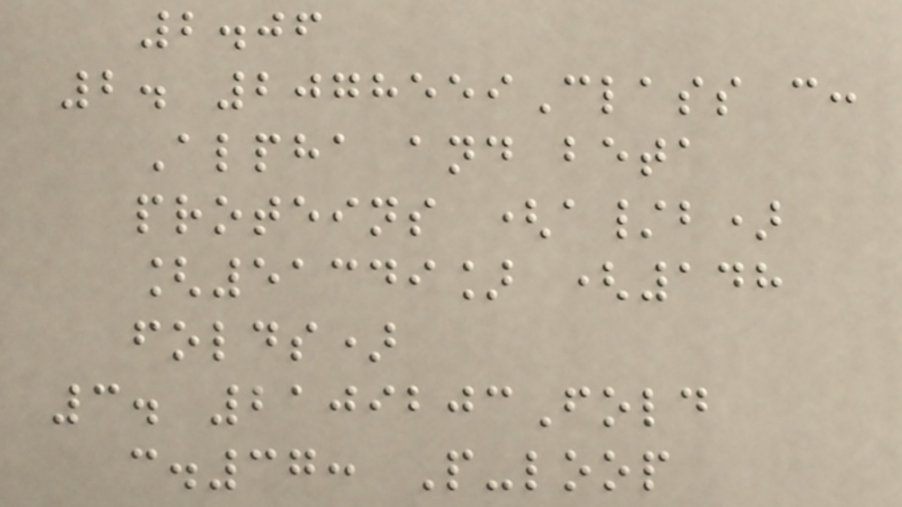2.06
2. 2078559Class c:
Alpha and beta
proteins (a/b)
[51349] (148
folds)
3. 2109203Fold
c.37: P-loop
